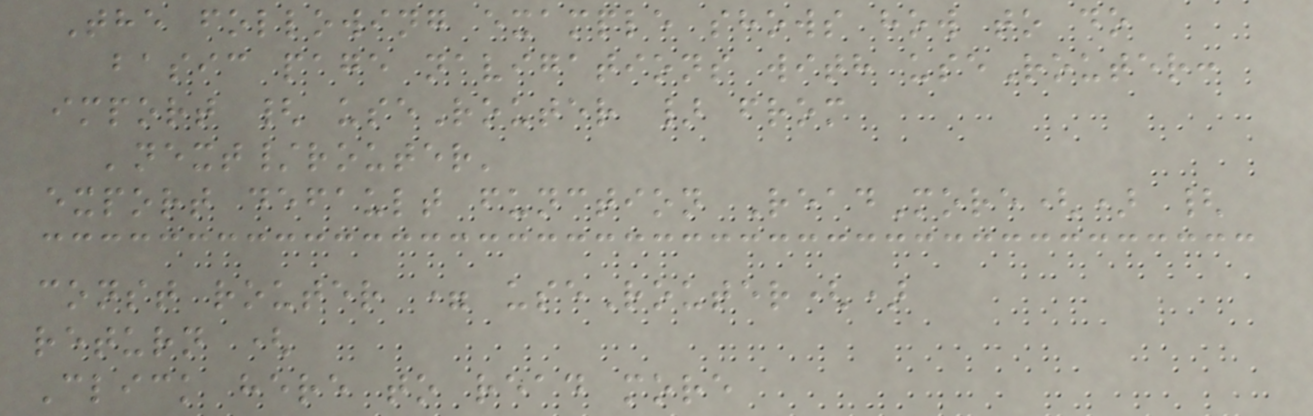The following example shows how to do
basic page navigations with useRouter:
import { useRouter } from
'next/router'
export default function ReadMore() {
const router = useRouter()
return (
Click here to read more
